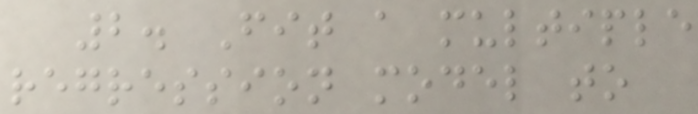2. Fit a multiple
regression model to
